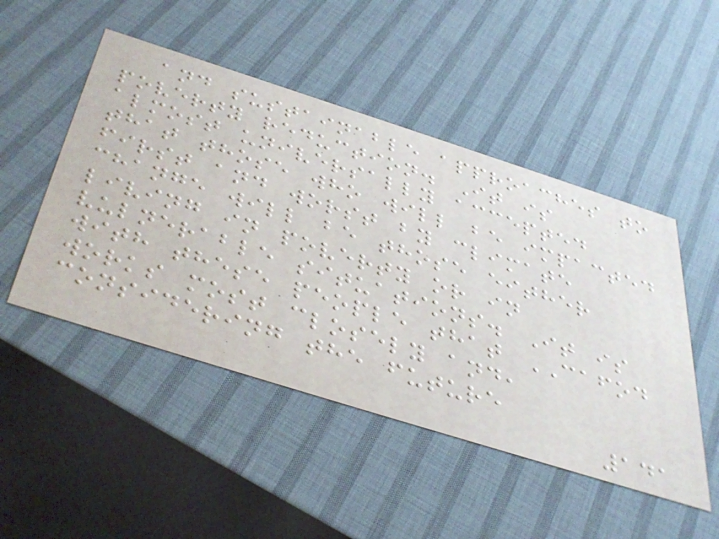and sustainable approaches to
poverty reduction. It is
almost universally accepted
that those who will be impacted
first and worst by climate
change will be those either
living in poverty or in
vulnerable situations. It is
with these people that CAFOD
works most closely and,
considering the future
141
